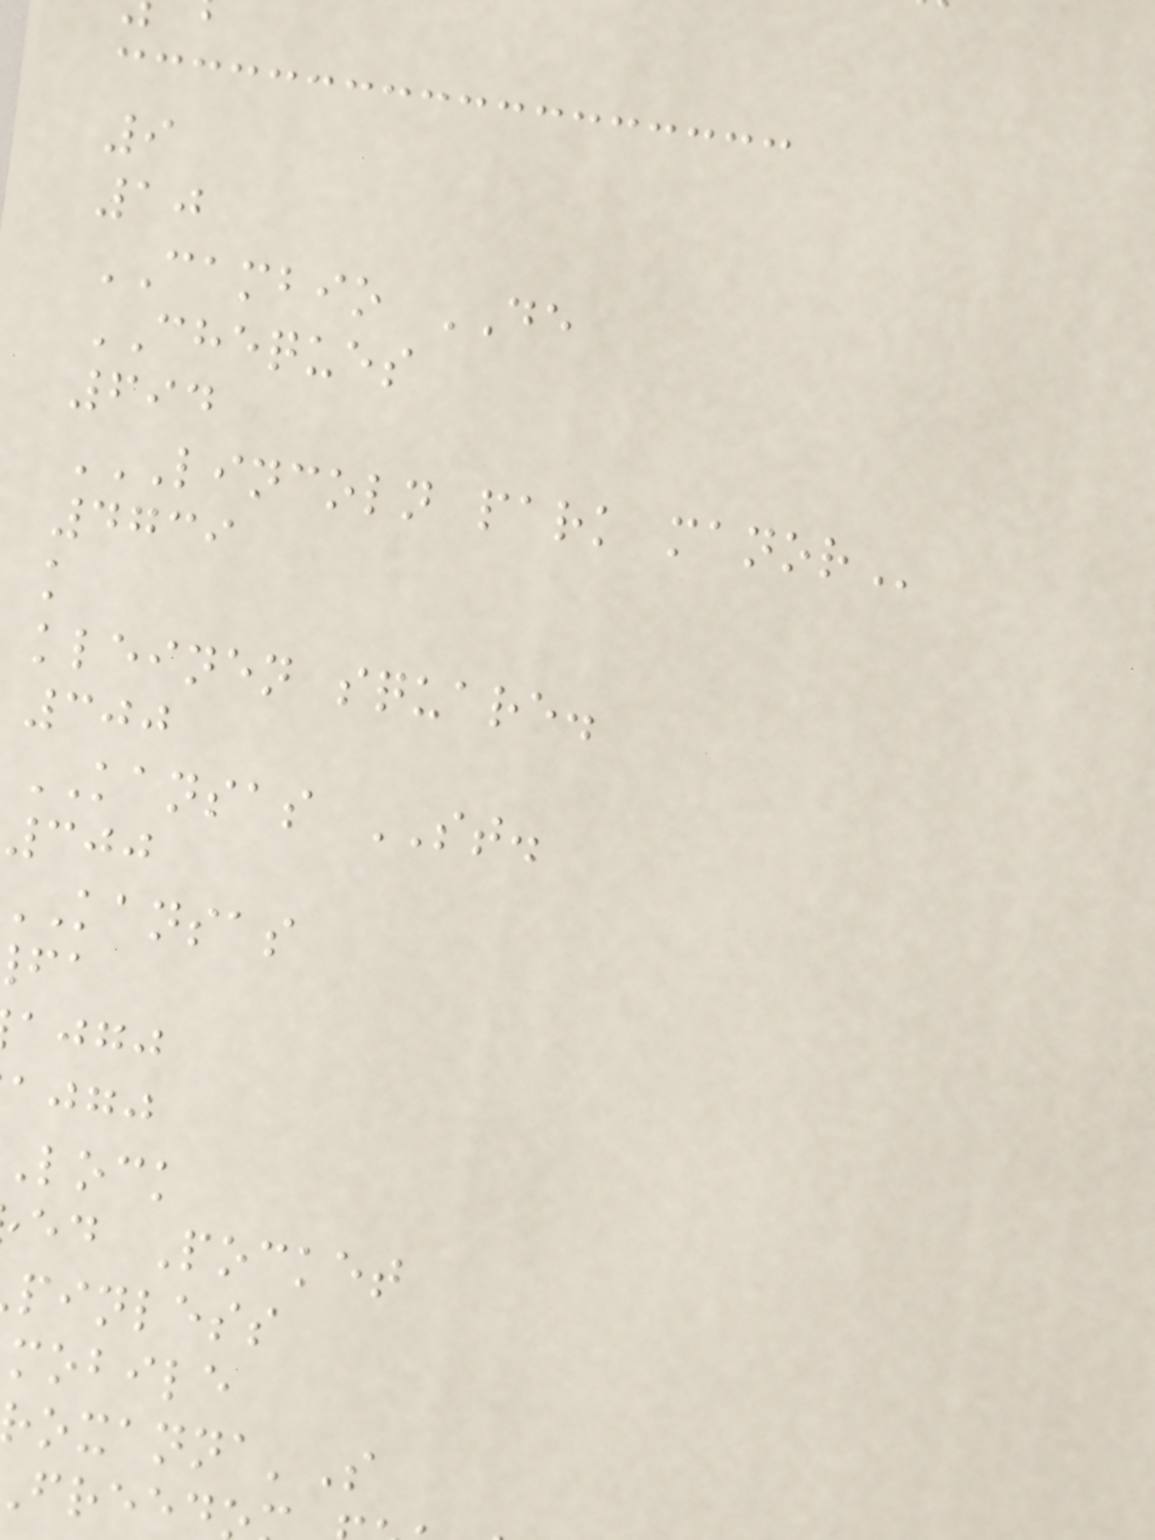9
10
CAMBIO DE
CHEQUES
694
LINCOLN PARK MANOR
4739
k
kleinen square.
300
KANSAS ST.
300
kansas
ajgj
ajgj
lock
ed Pocket
pinless
mobile
